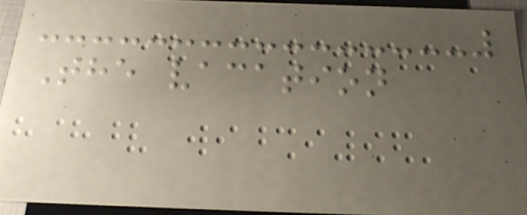The vacation
